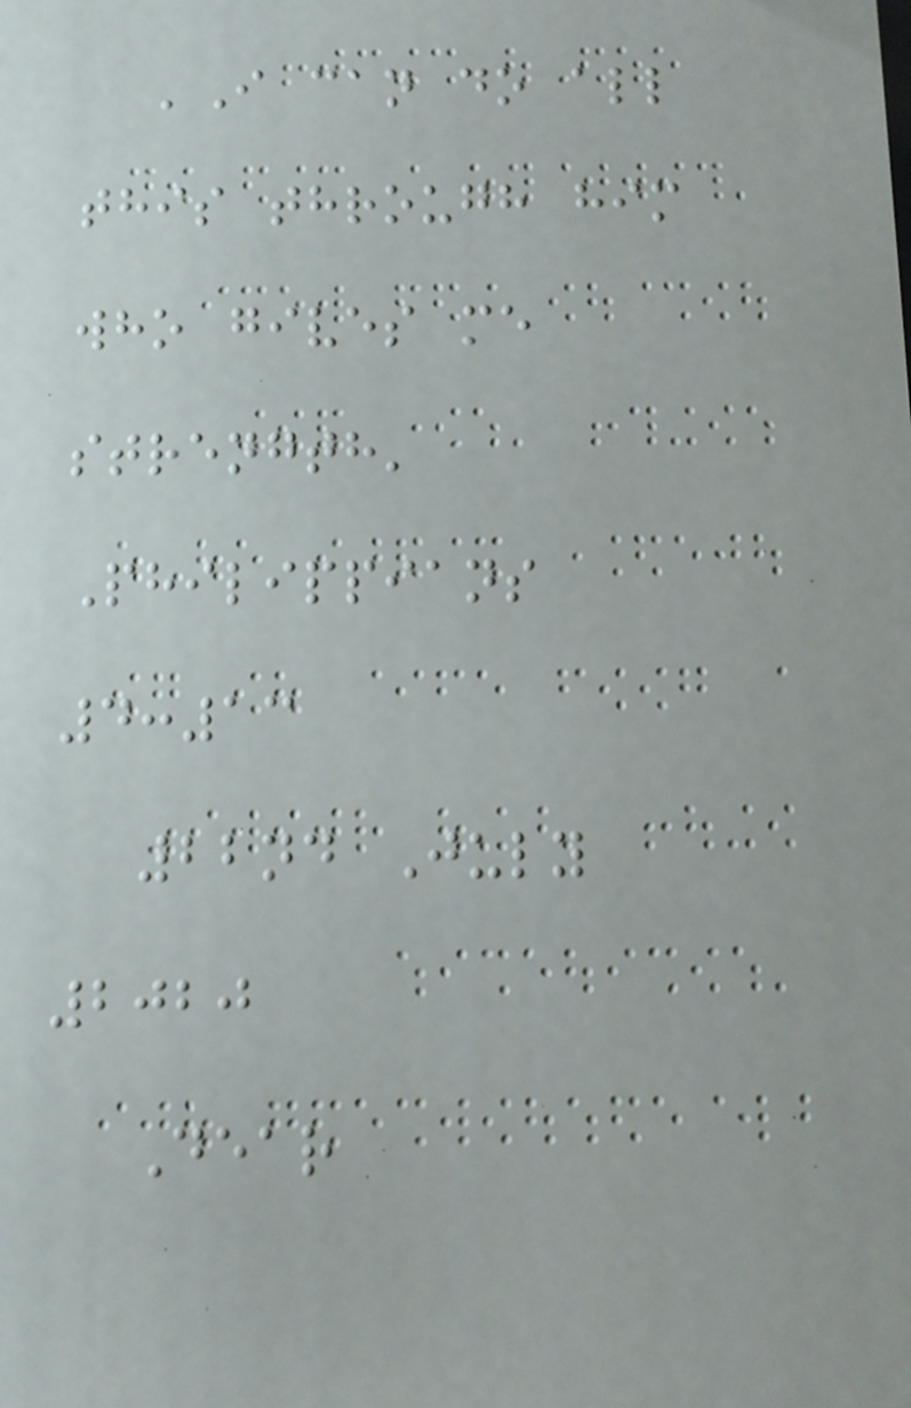'I can do all
this through him
who gives me
strength'
Philippians
4:13
22nd July
2020
Dear
